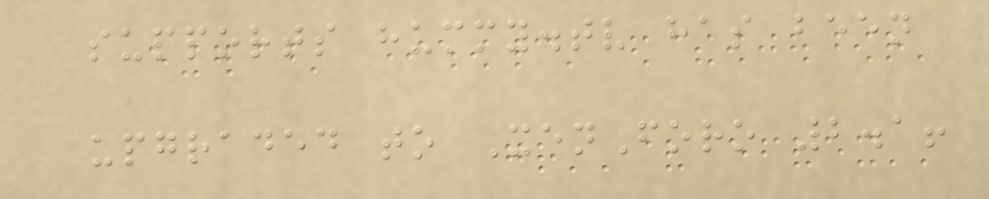supports hummy.tv has been
upgraded to XenForo 2.1!
